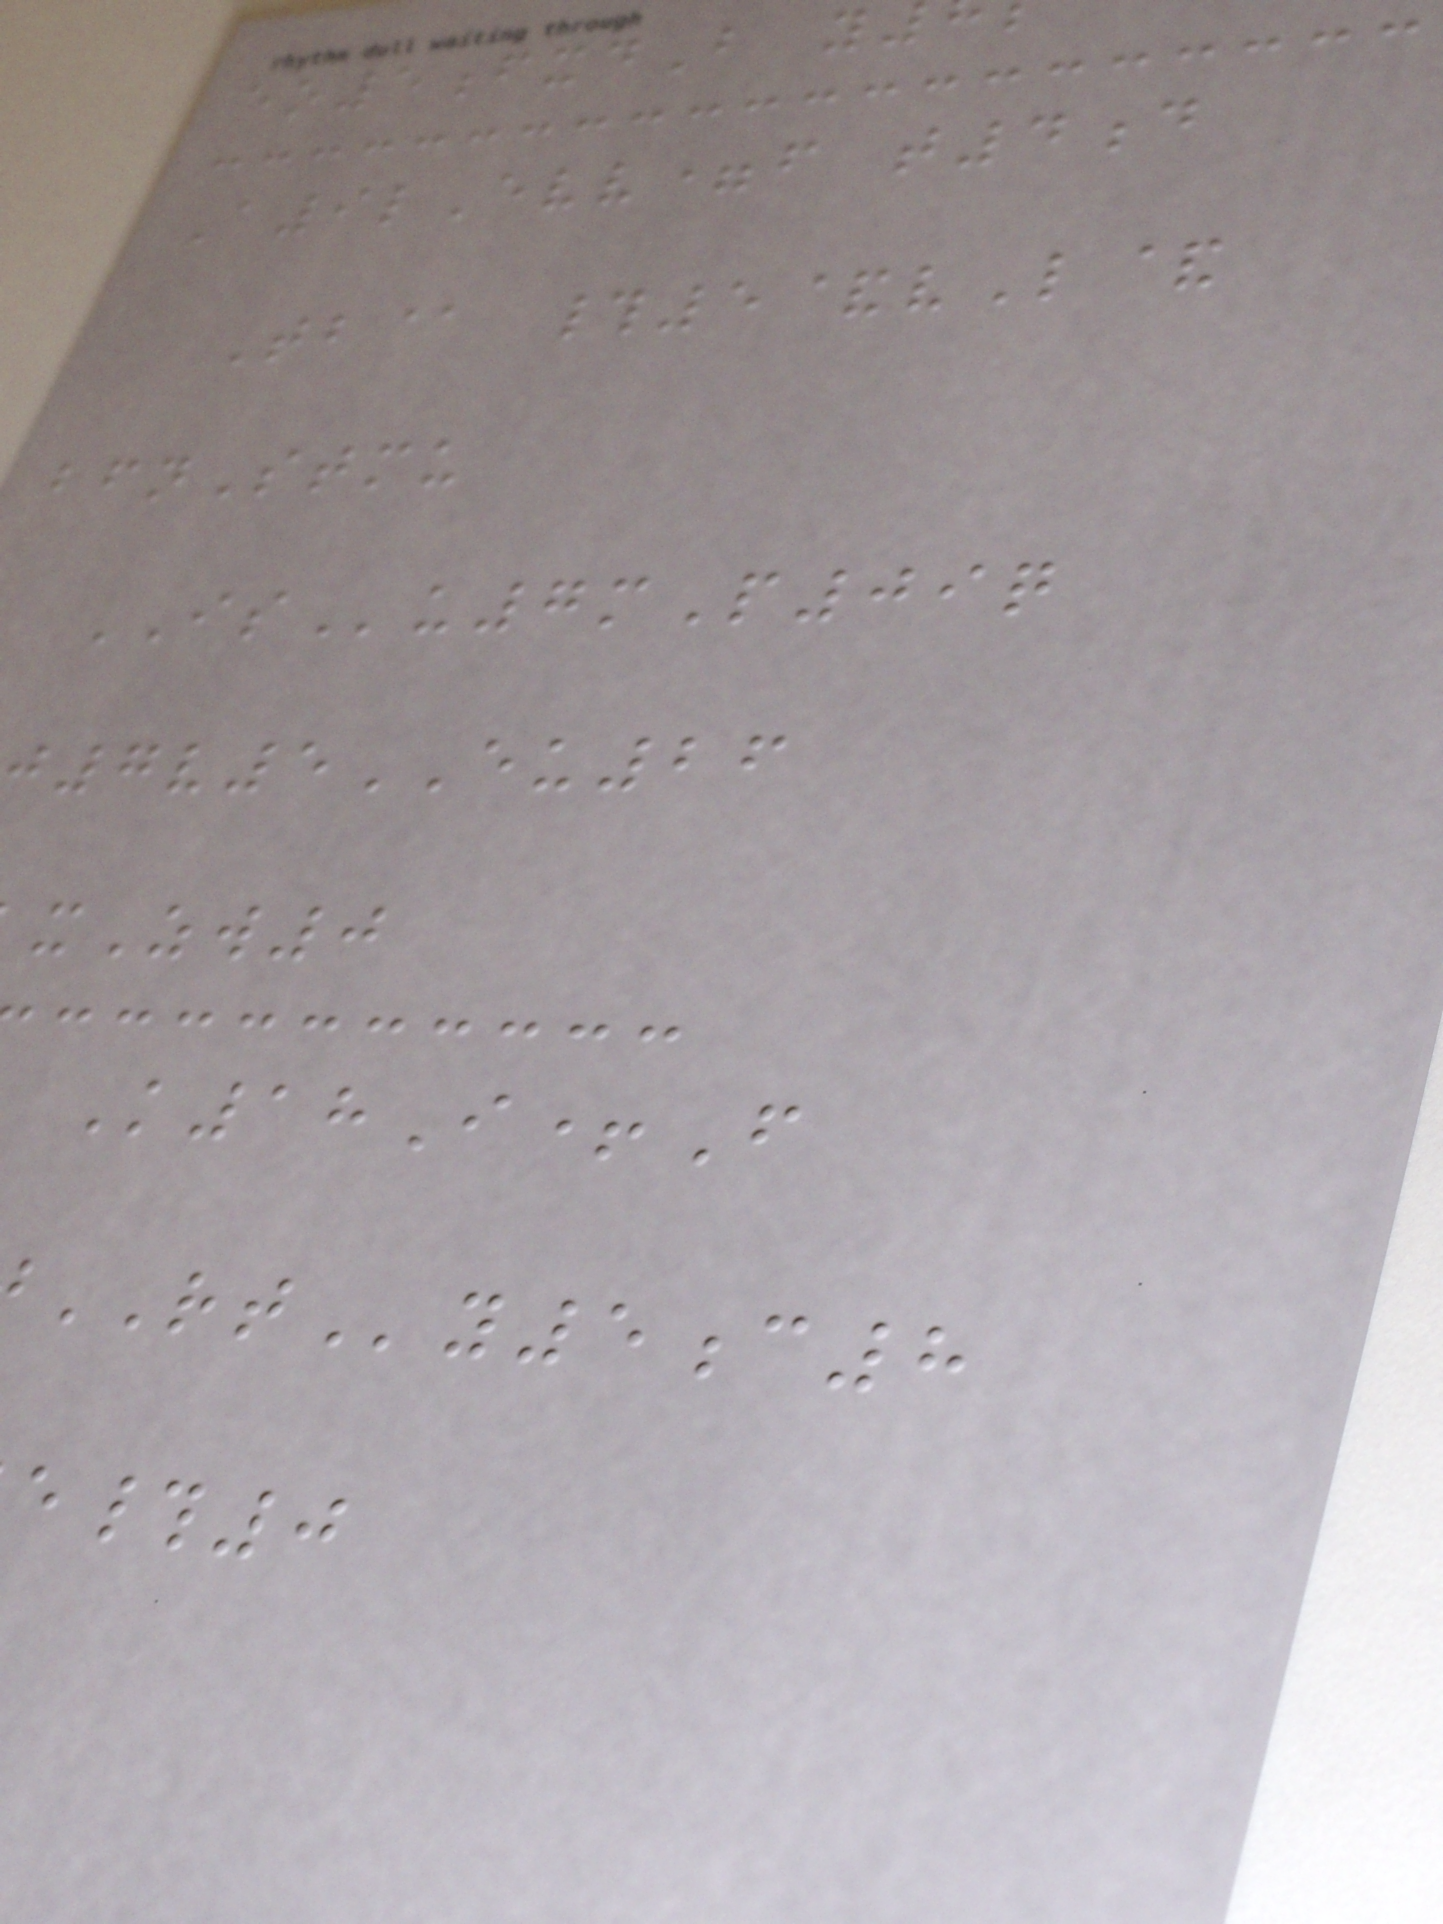eo5fxdB y
A9lEvv=f t4d
Tb@ #5&vL&
bfnStmu
ISu7mP09q
7v5EU26
xZw0
K18I+F
RTy5c8
#0
